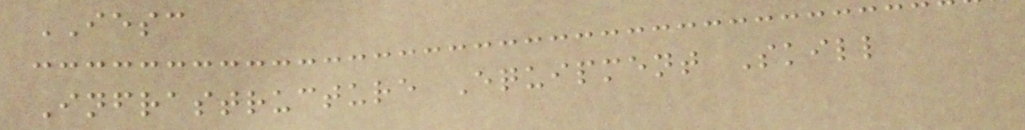IESC
Infrastructure Equipment Skill
